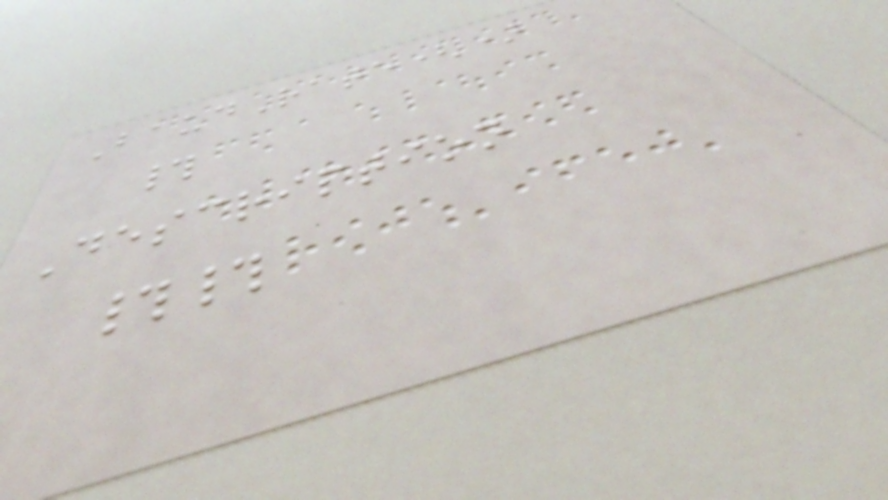BaudRate()
#
Description
##
